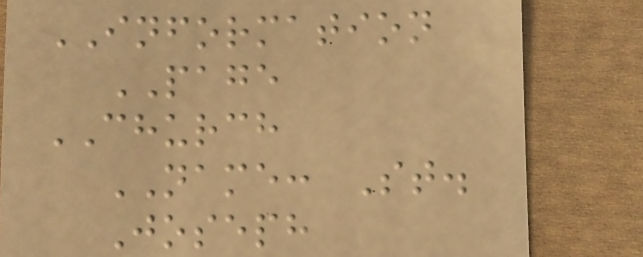INFORMATION
PAGE
CHURCH
NAME: St.
Joseph
